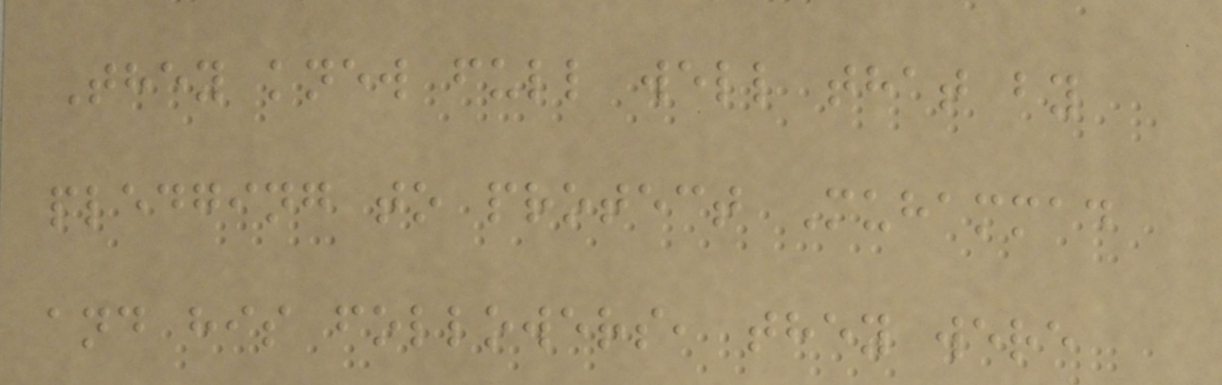They knew full well that by
pledging to protect Muhammad
and his followers, they were
